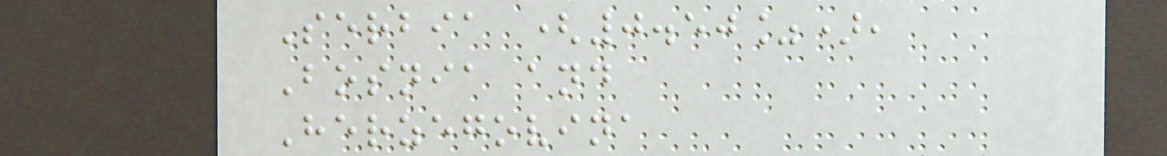Serbia (0.50%),
Bosnia and
Herzegovina
